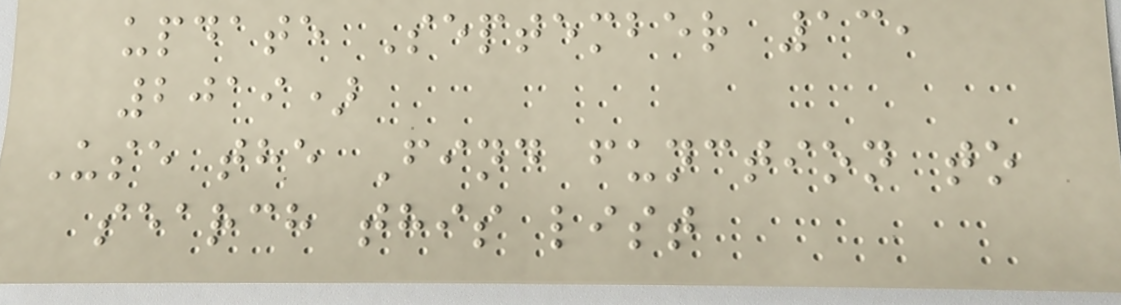update September 13,
2019)
Use the Find function to
search this list
